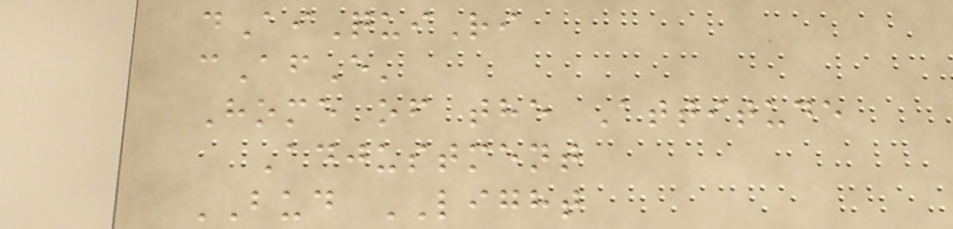dAiQuiRi
cAfE'
Home of the Attitude
Adjustment
BUD LIGHT
